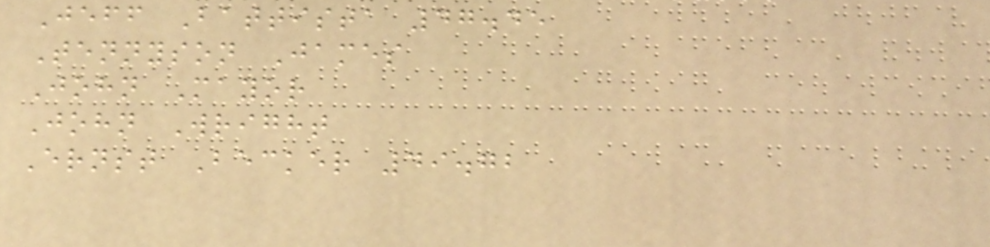Jeff Battista 47.45
Tennyson James
John Mayor
John Wright
Ernst Becker 49.72
